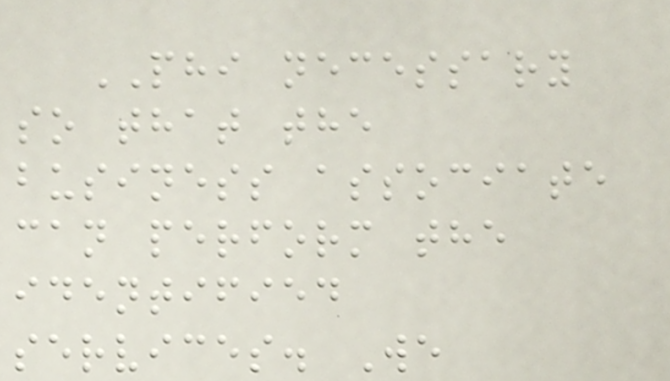PHI necessary
so that the
business associate
can perform the
identified
services. We
